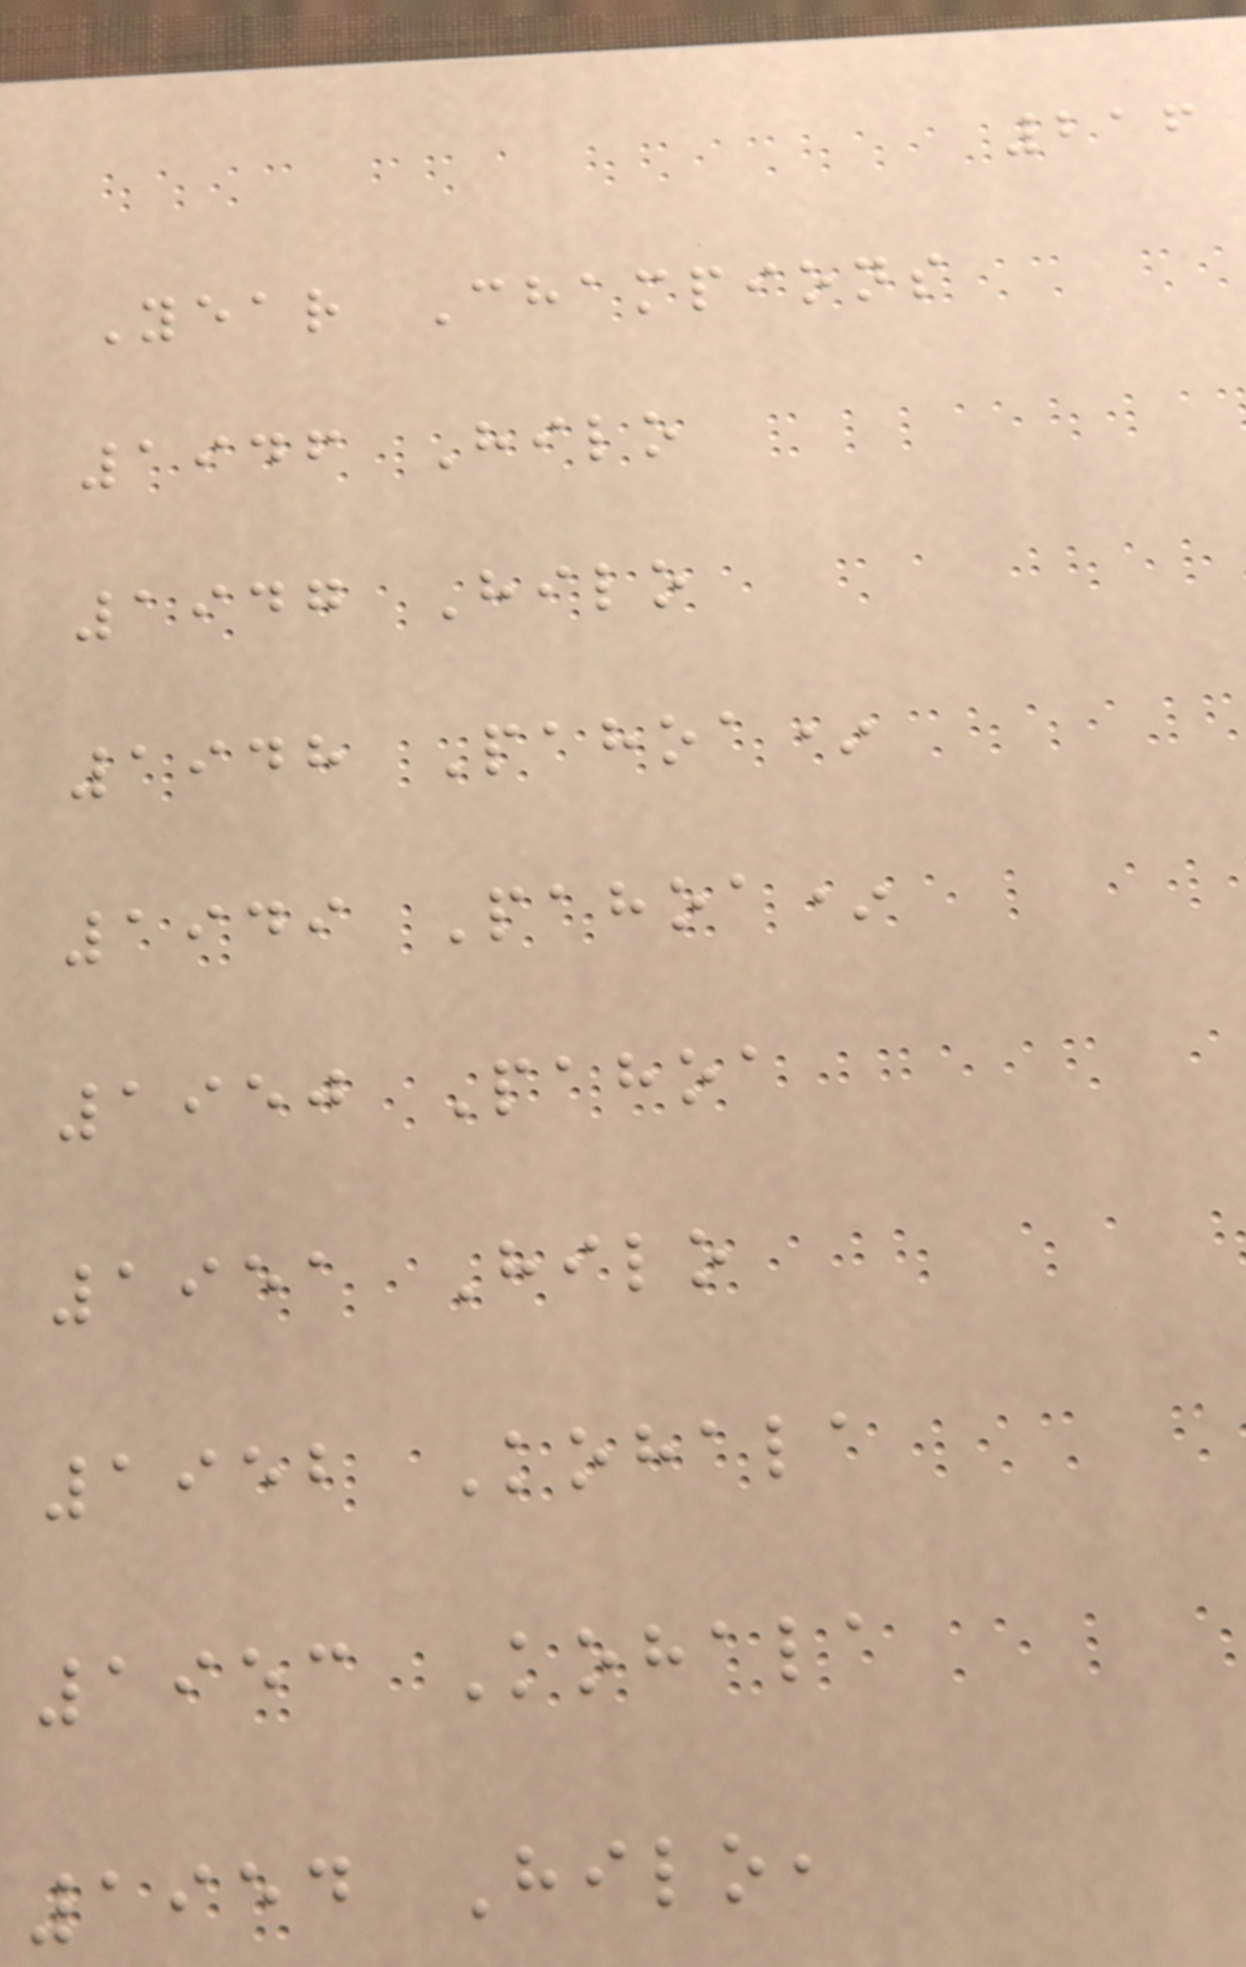216
Year Champions
1946 Hilo
1947 Hilo
1948 Pahoa*
1949 Pahoa*
1950 Pahoa
1951 Hilo
1952 Kohala
1953 Kohala
1954 Hilo,
